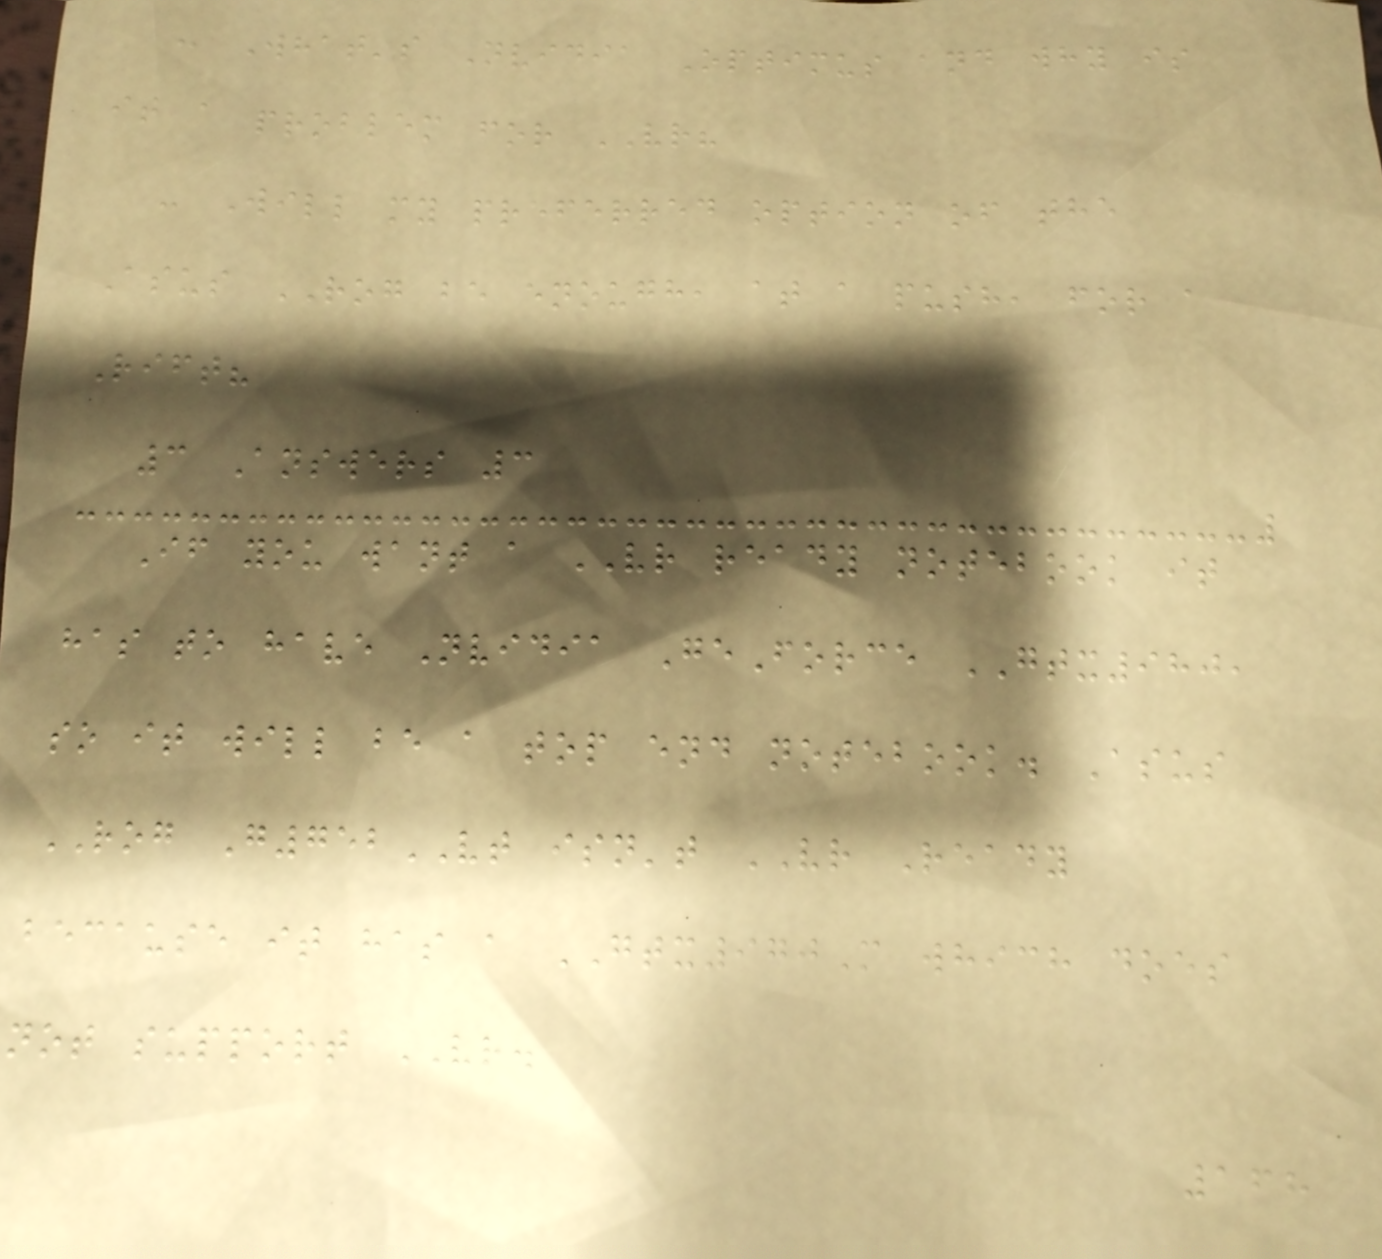- What's Nvidia Optimus and why is
it a problem for VR?
- Will my preferred option of the
Asus ROG be enough, at a push, for a
Rift?
3 Answers 3
If you want a VR ready notebook it
has to have Nvidia GeForce GTX980,
so it will be a top end notebook. Asus
ROG G752VT isn't VR Ready
because it has a GTX970M which does
not support VR.
168
